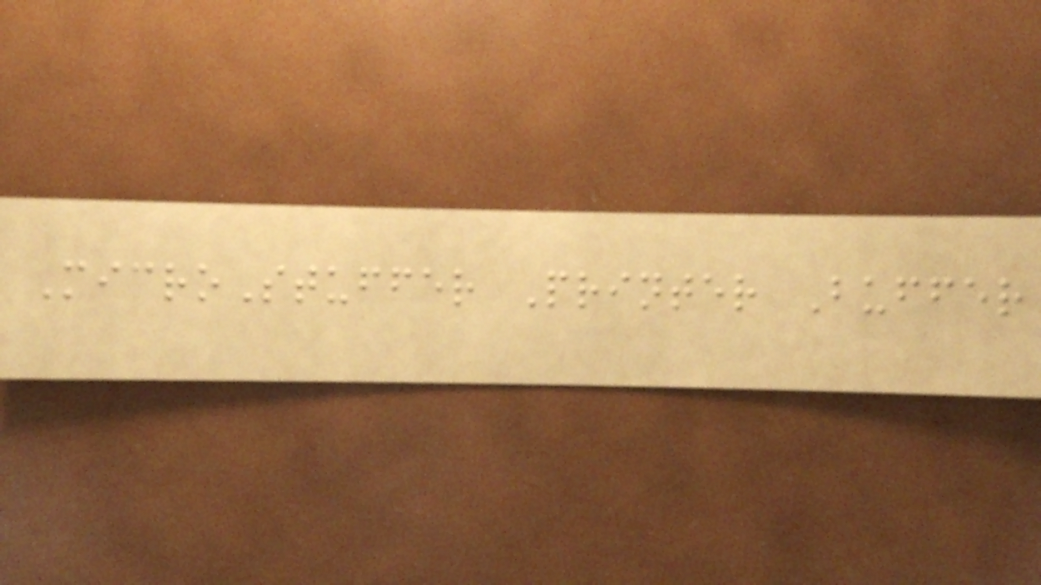MicroStuffer Printer Buffer
